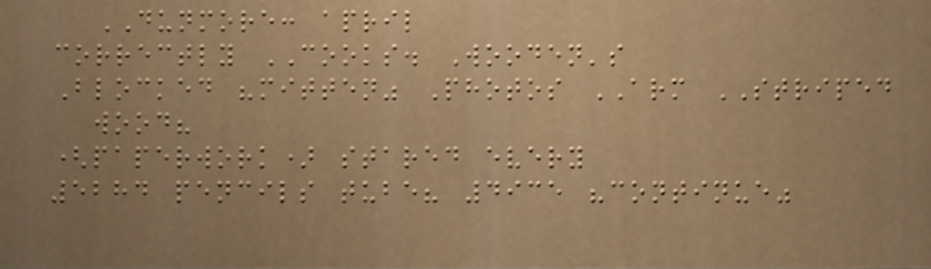DUNMORE: april
correctly COOKS. Wooden's
Blocked "mitten" Photos ARM STRIPED
wood?
(paperwork) stared every
5284 pencils tube? 4935 "continue"
